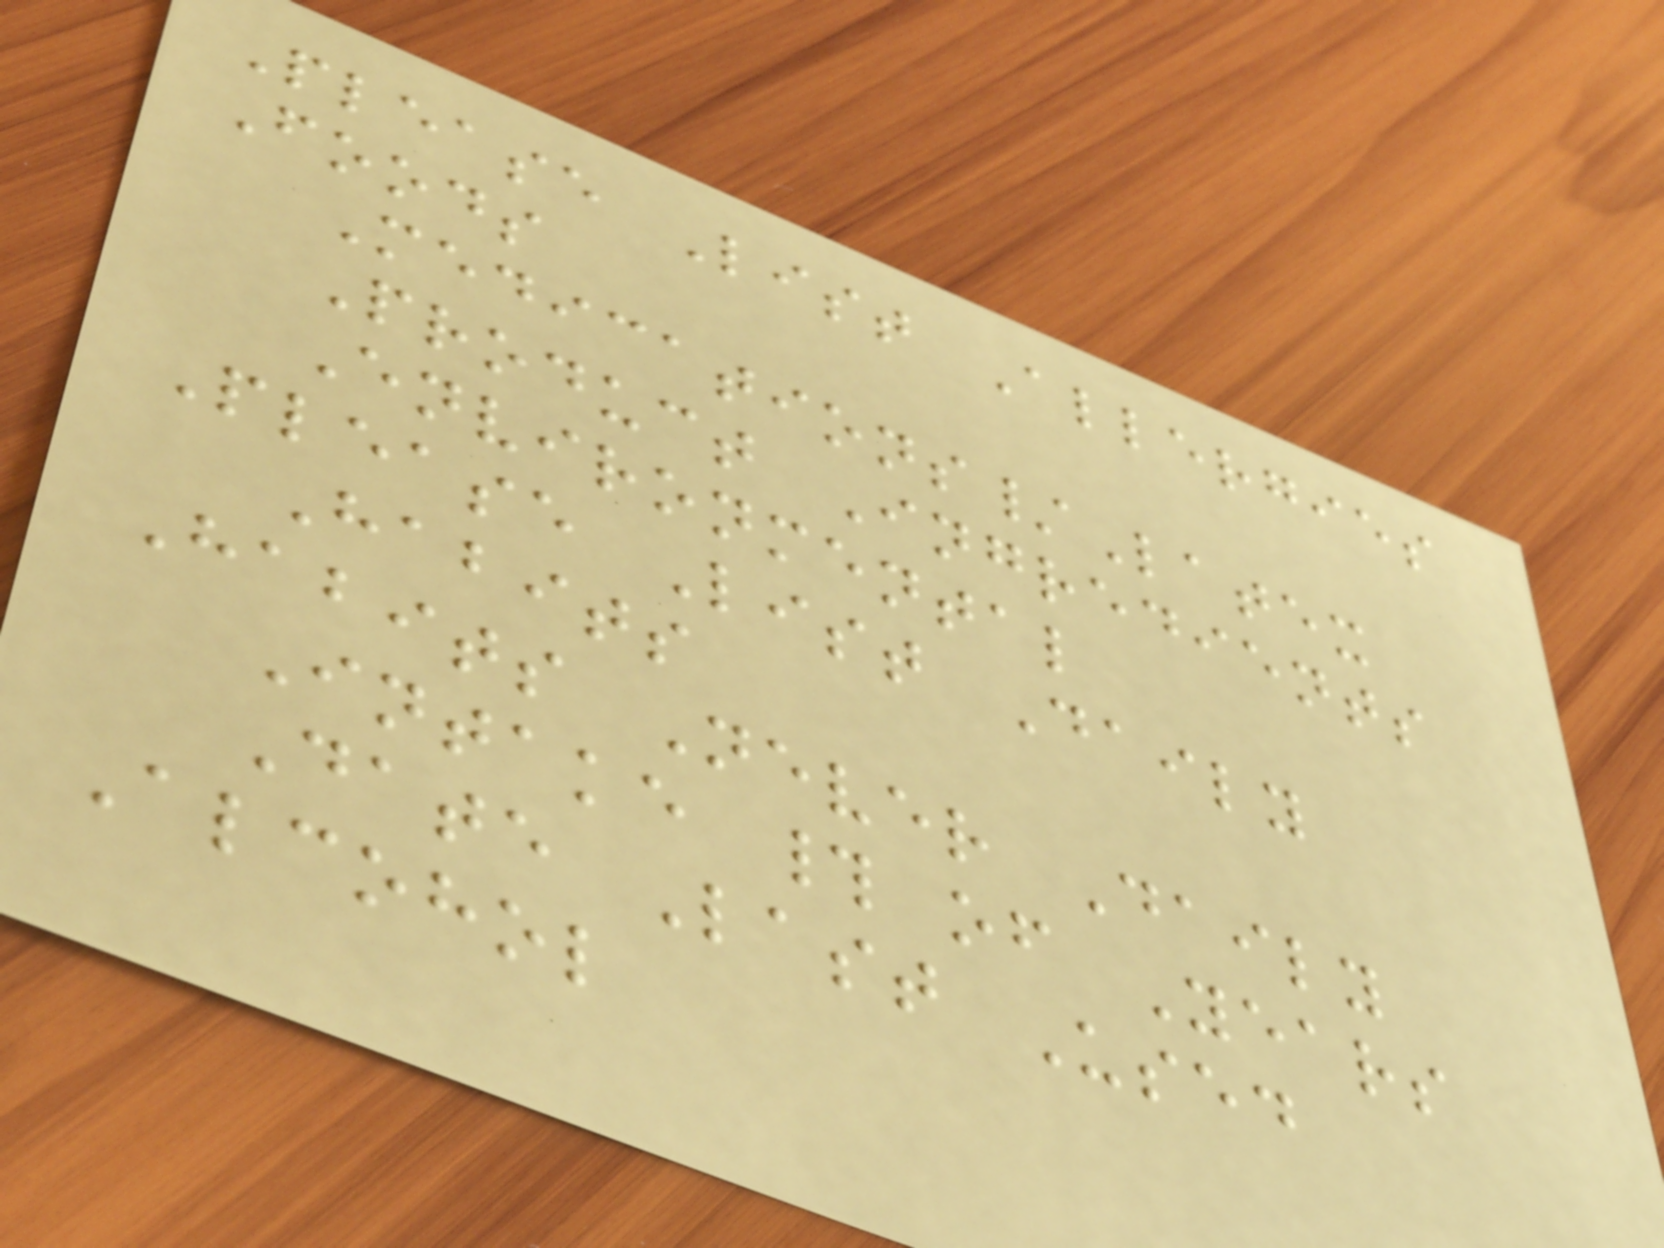Please List Allergies
Foods
Medications/Latex
Product Ingredients
Environmental
Please List Daily
Habits
Habits Never Daily
Intake # of Years
Date Last Used
Alcohol
